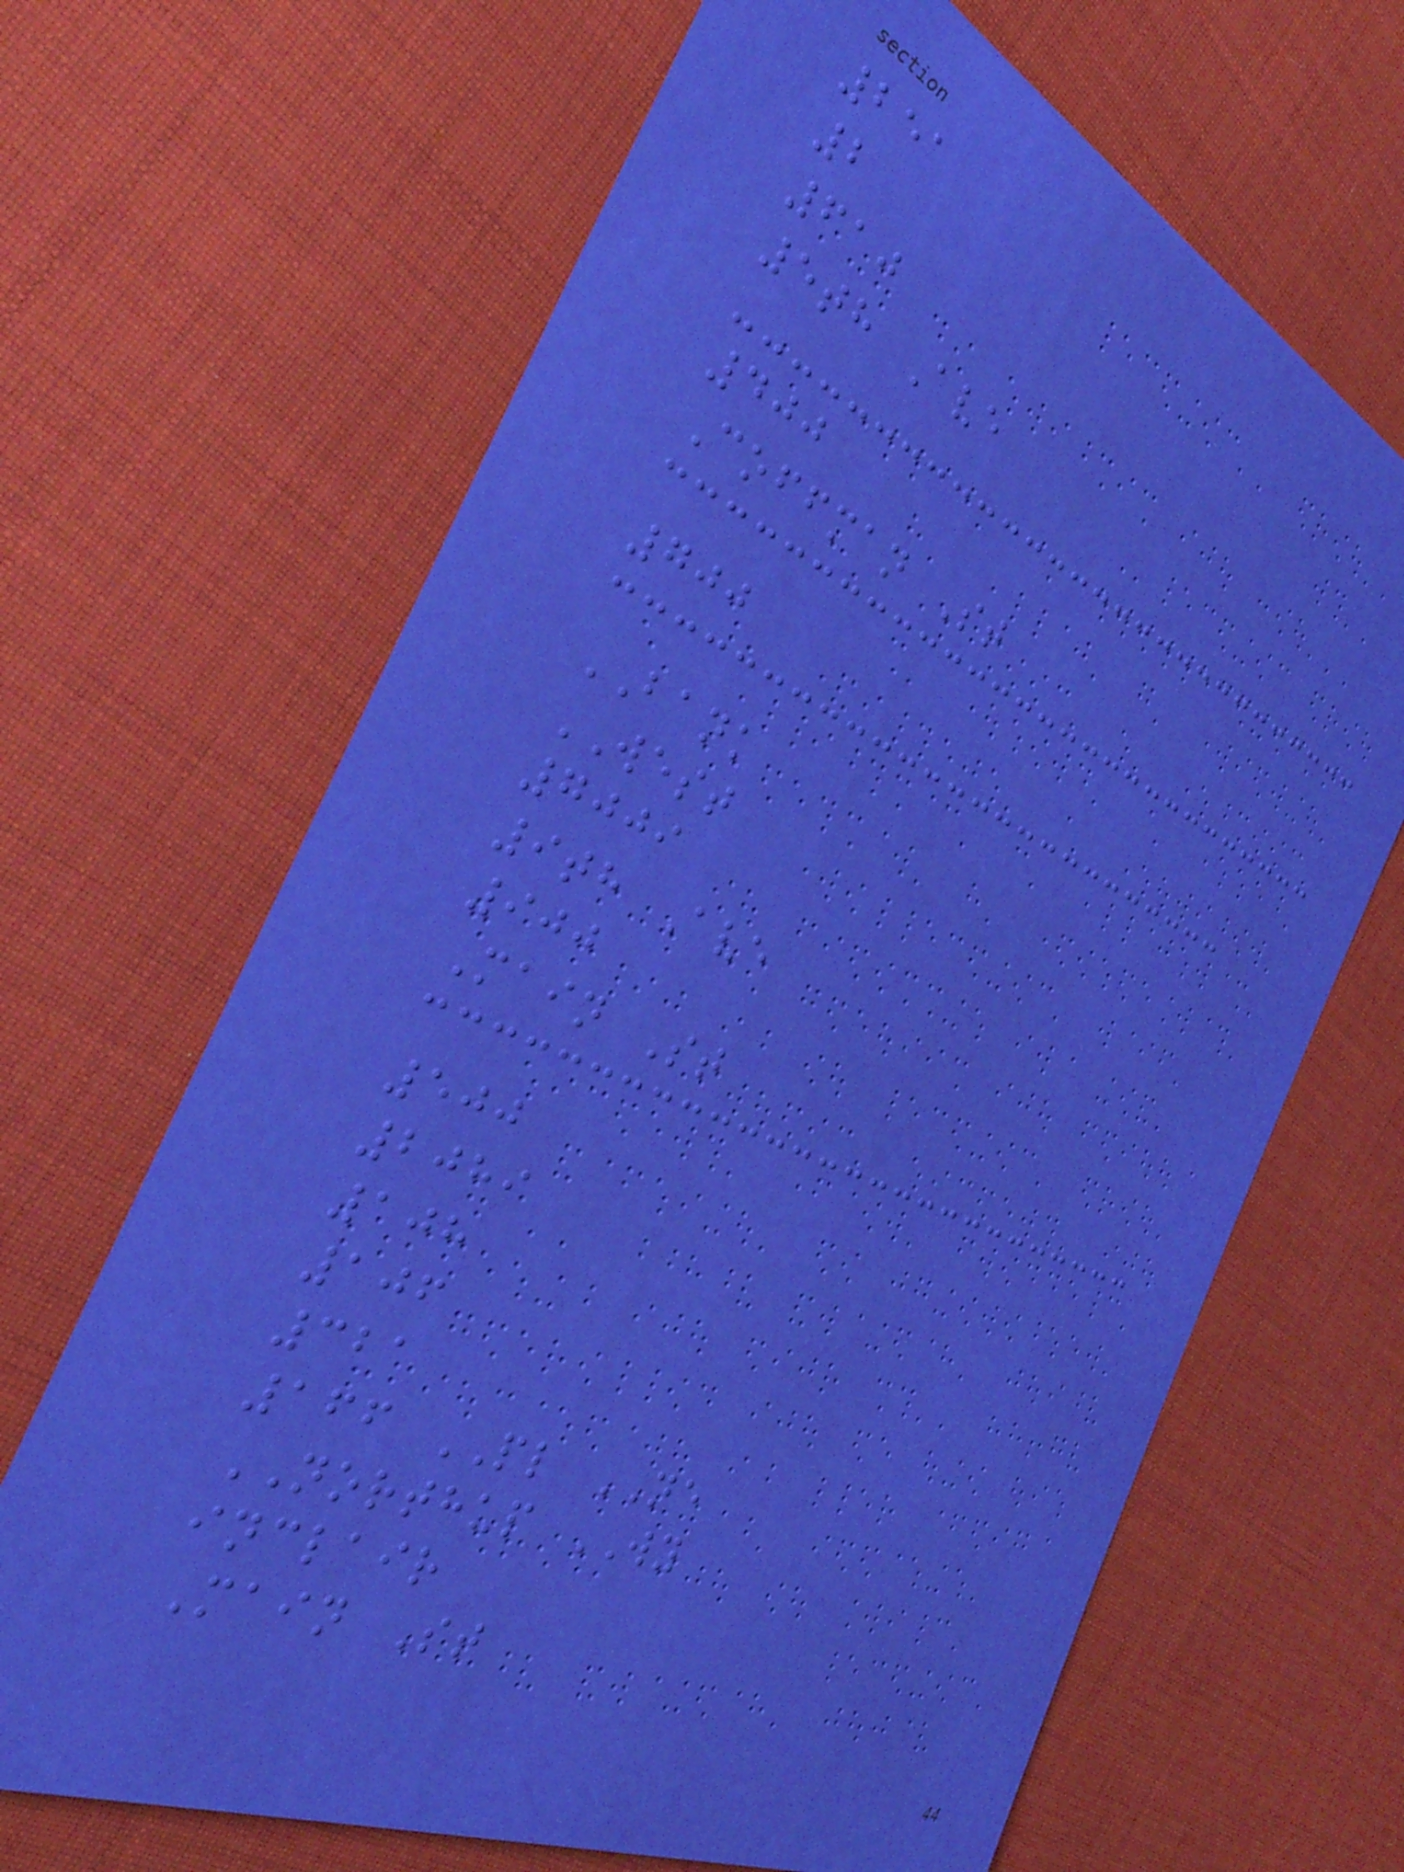251
2
610
5th Ave
400
Coffman St
700
BANK
WEST
7009
9th Ave
900
Main St
500
2089
108
106
321
166 PL NE
NORTHUP WY
inclair
Main St
